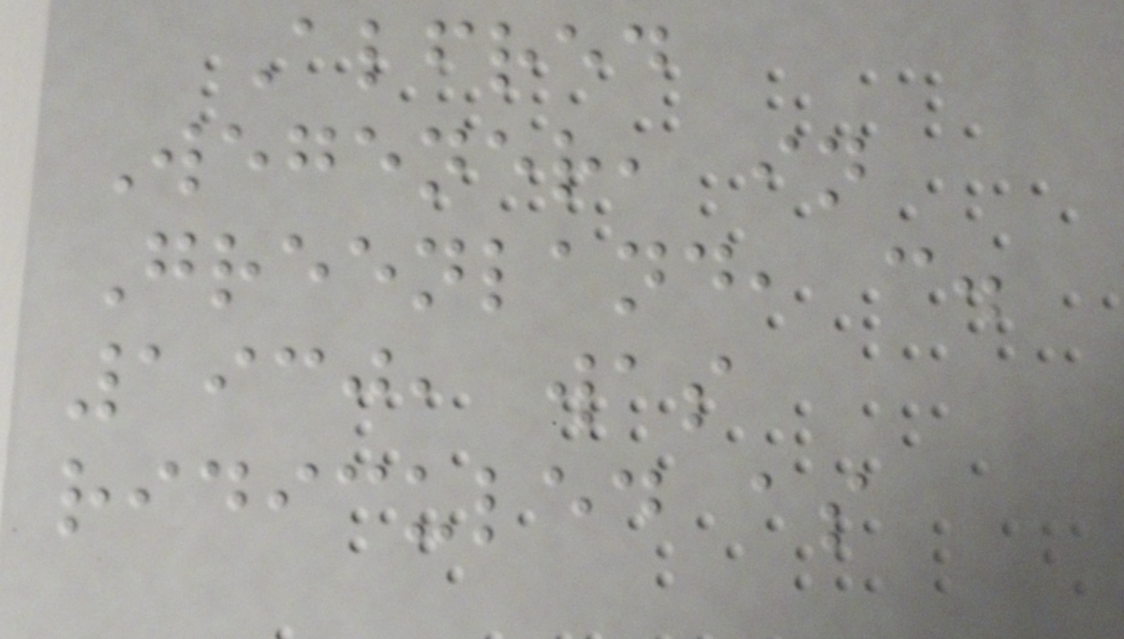Alfred
Wegener, in
Greenland, c.
1930, was
ridiculed as
